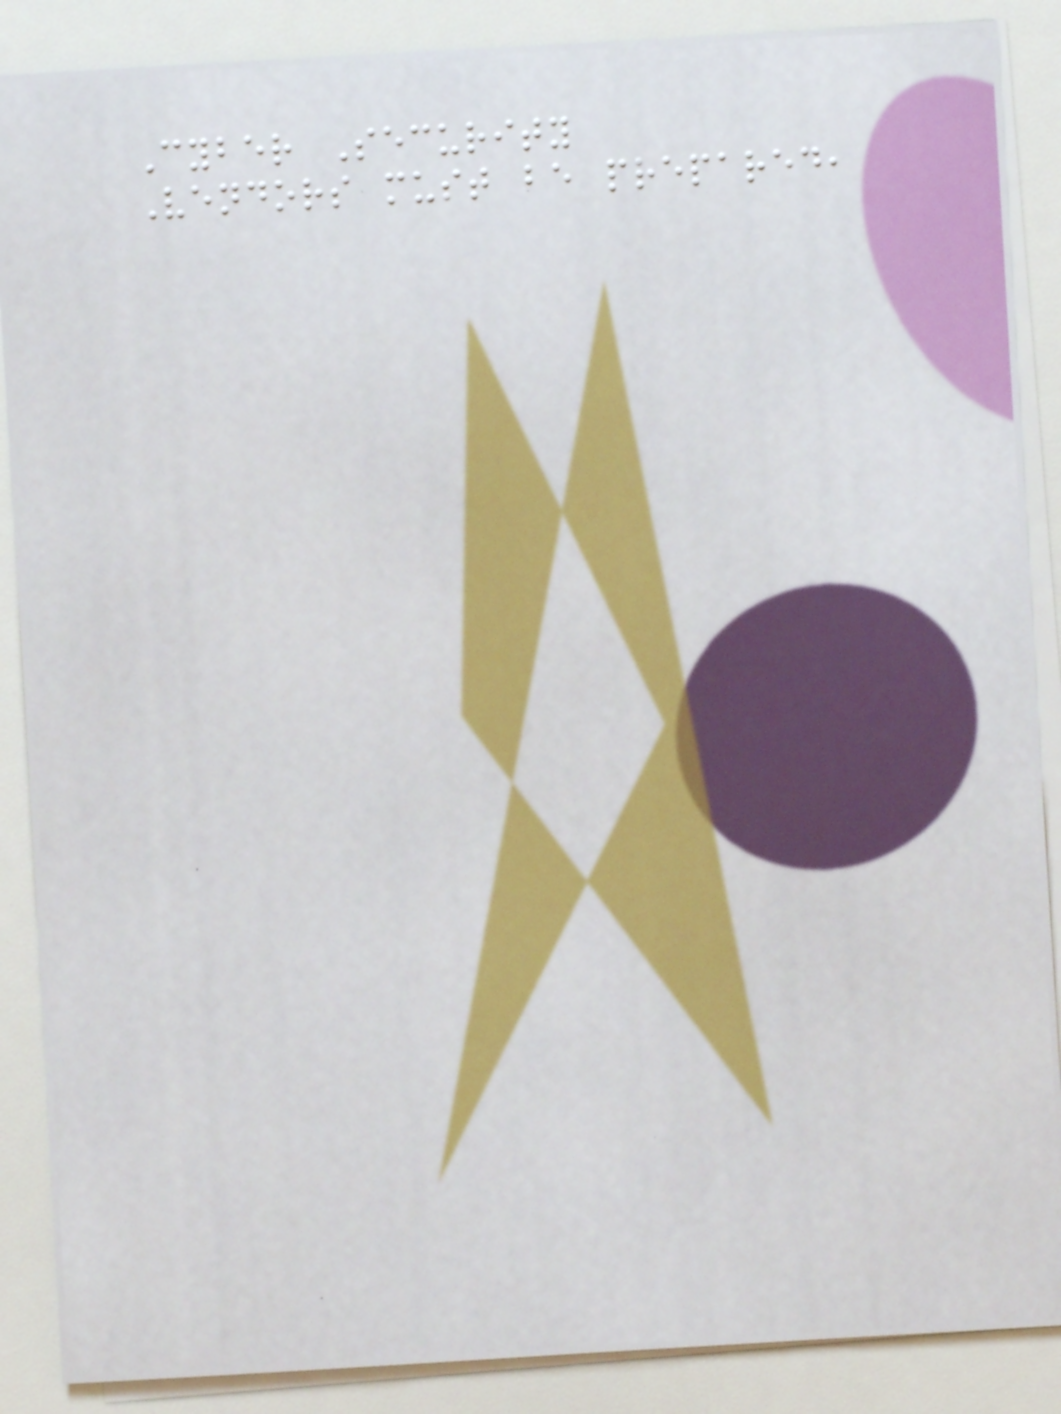Cyber Security
Vendors must be prepared,
